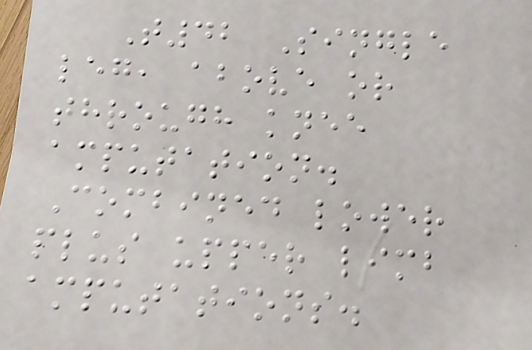T42 Single
leg, above or
through knee
amputation.
Combined lower
plus upper limb
amputations.
